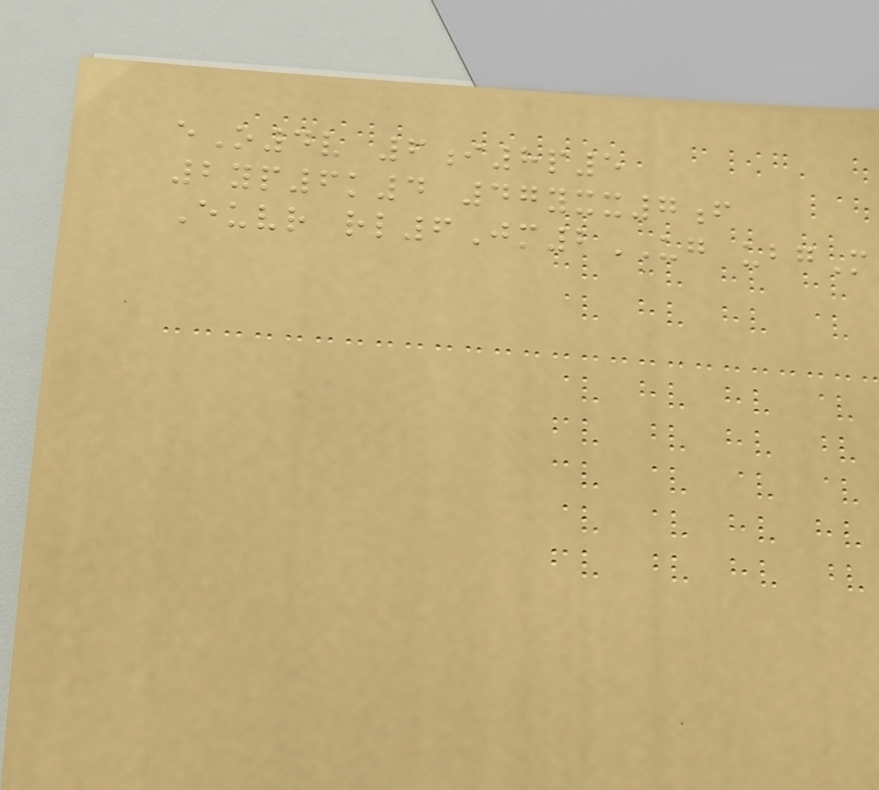eO4v 6i8p5
2yp6k4 47yxx7f
Euvr rl6Jm2UG ubgM
